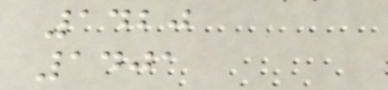1420
1401
